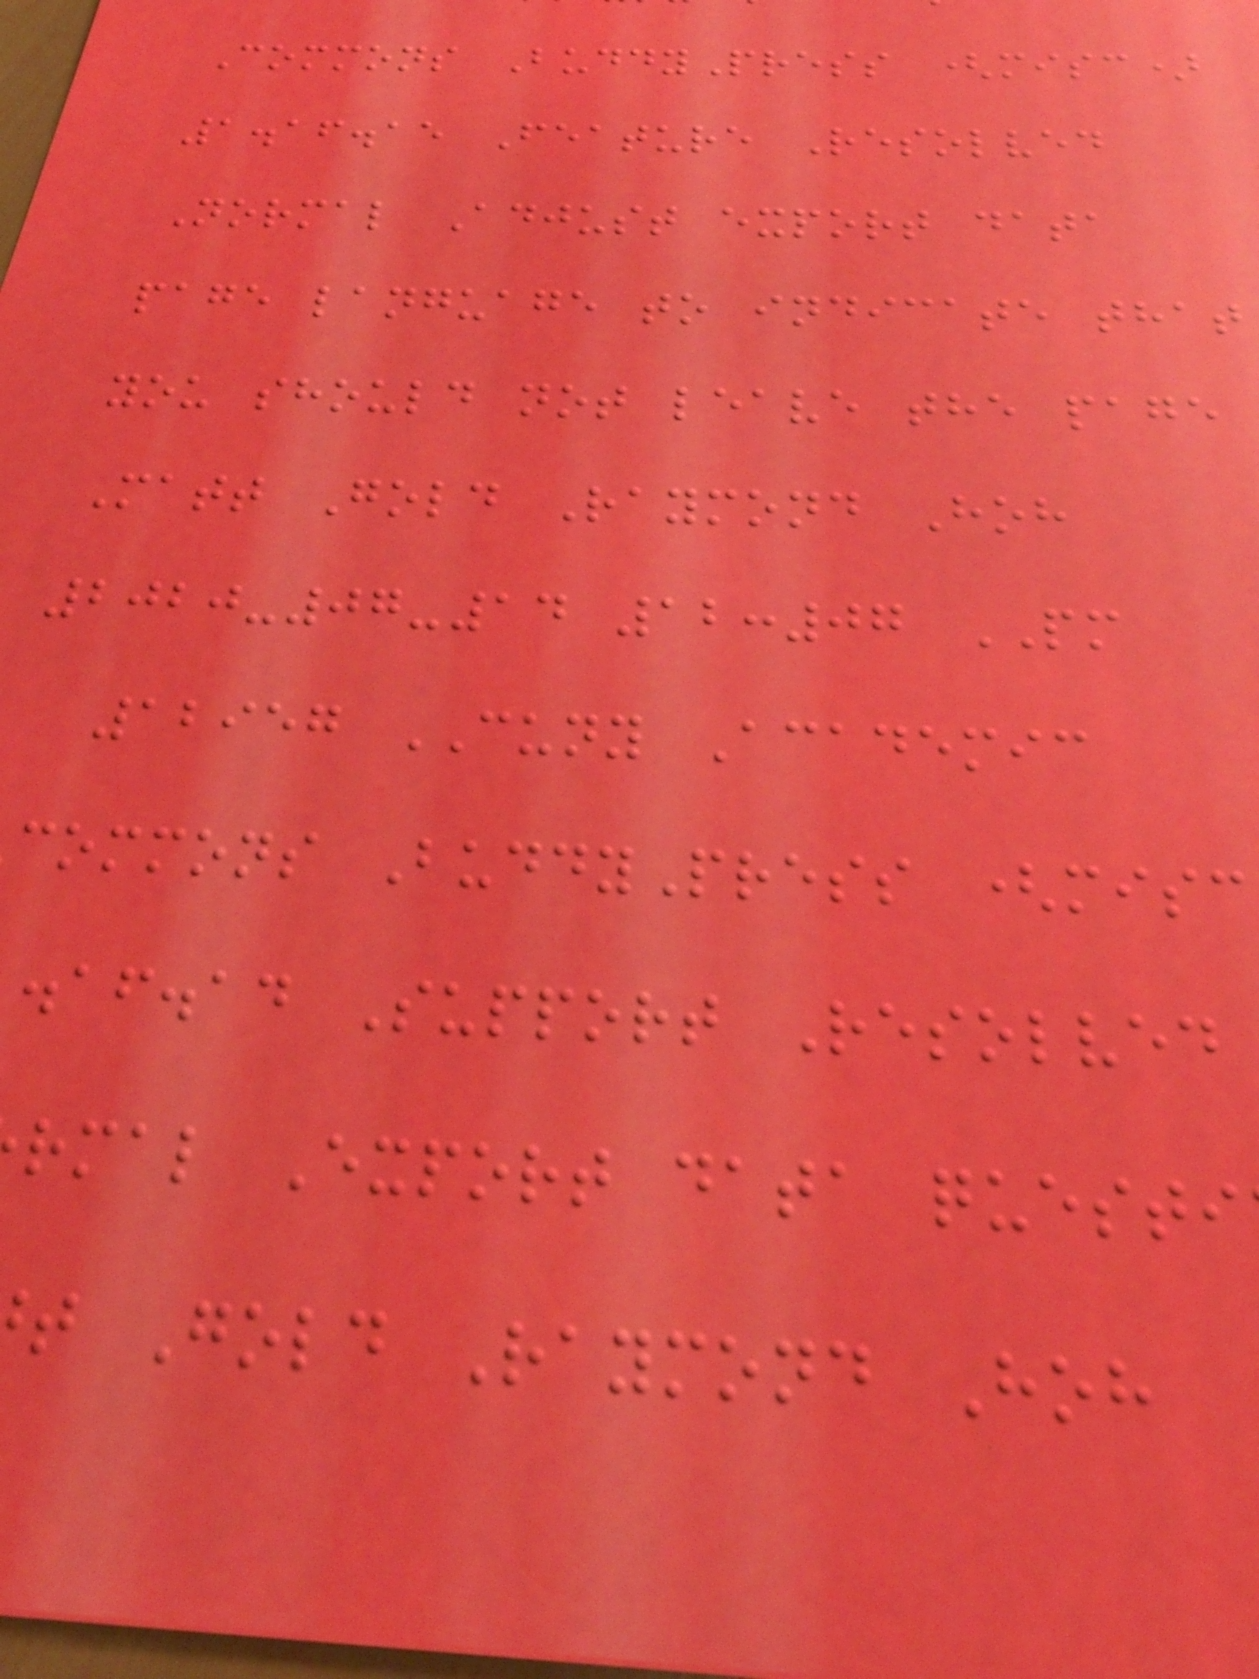Commons BuddyPress (misc)
1.16.15 Feature Resolved
Normal Adjust export data
page language to indicate that
you should not leave the page
Matt Gold Raymond Hoh
2020-07-14 12:07 PM
12957 CUNY Academic
commons BuddyPress (misc
.af.ad Support Resolved
rmal Export data questi
t Gold Raymond Hoh
